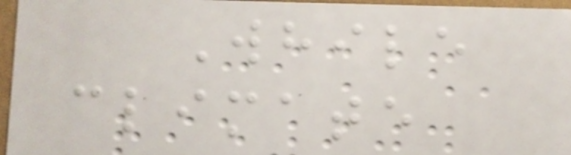While
climate
